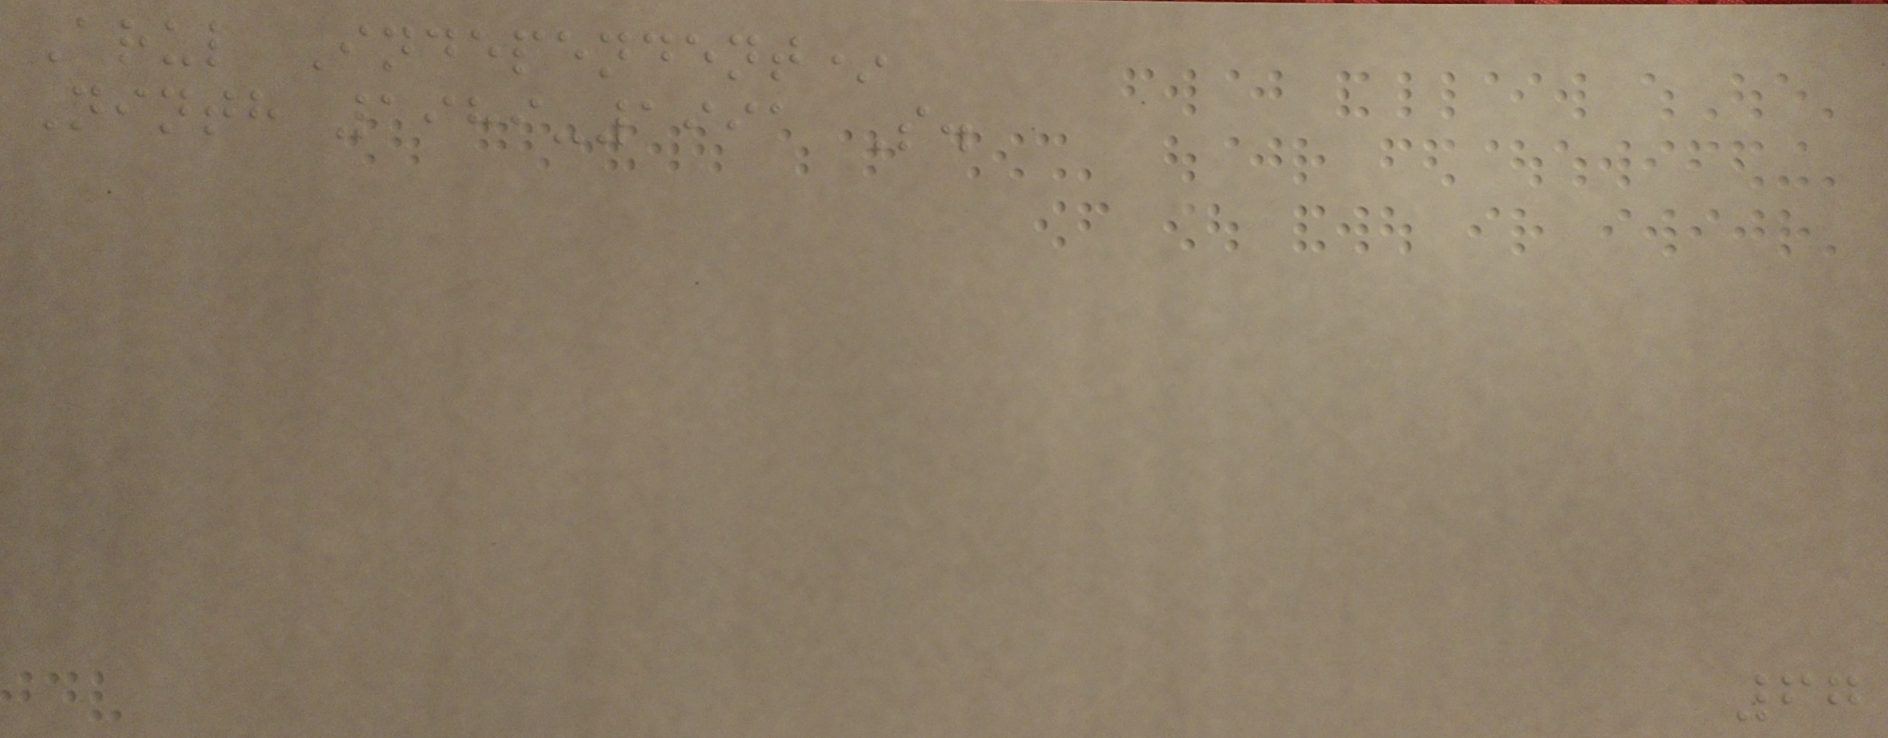Arul Independent*
Ninth 1989-1991 S.
67
